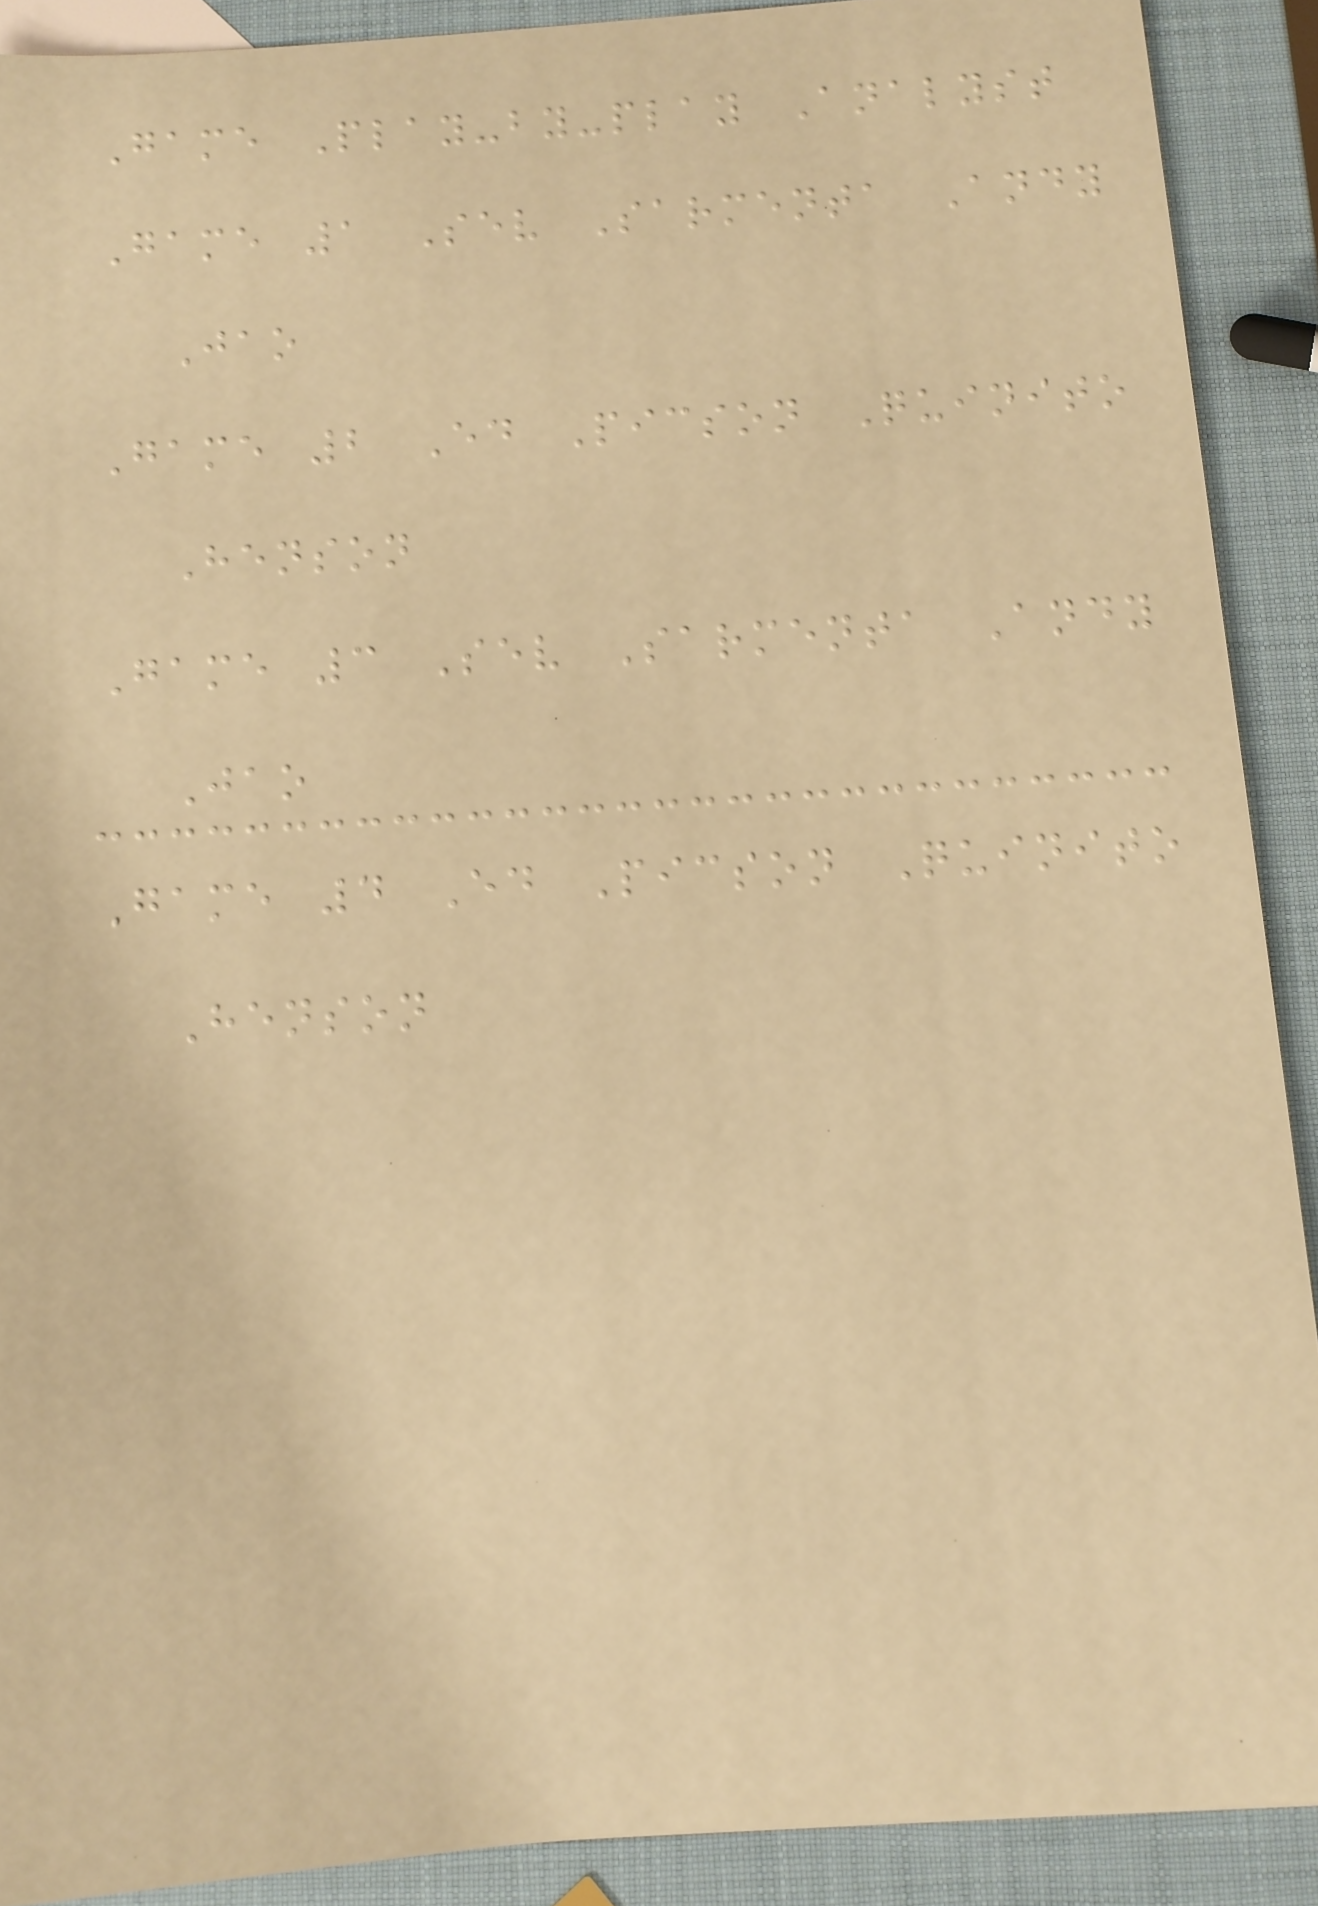Game Play-by-play Analyst
Game 1 Sev Sarmenta Andy
Jao
Game 2 Ed Picson Quinito
Henson
Game 3 Sev Sarmenta Andy
Jao
Game 4 Ed Picson Quinito
Henson
